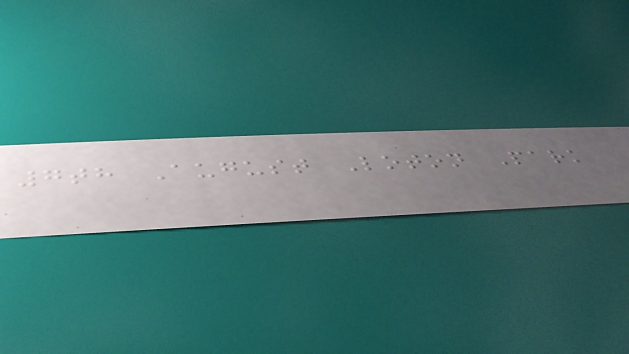7th August Loton Park
